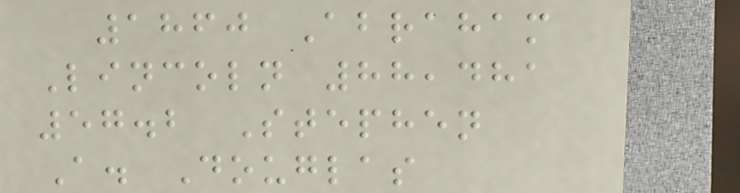1860 Abraham
Lincoln 88,481
57.2 Stephen
A. Douglas
